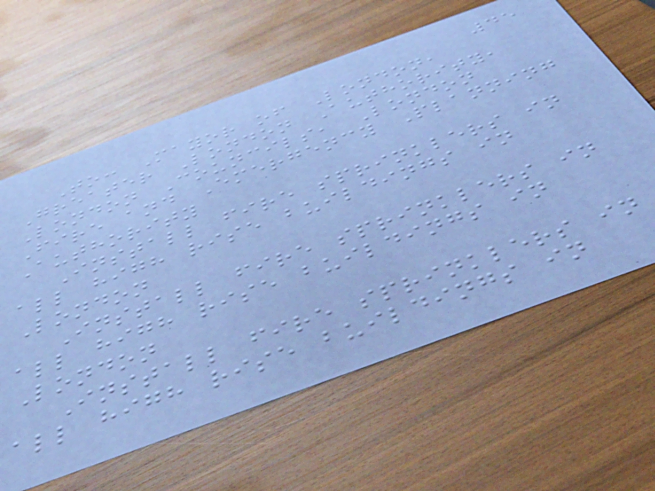45
To: Mayor of London,
Greater London Authority,
London Councils, London
Fire and Emergency Planning
Authority
Install fire sprinklers in
all high rise buildings in
London
Install fire sprinklers in
all high rise buildings in
London
Install fire sprinklers in
all high rise buildings in
